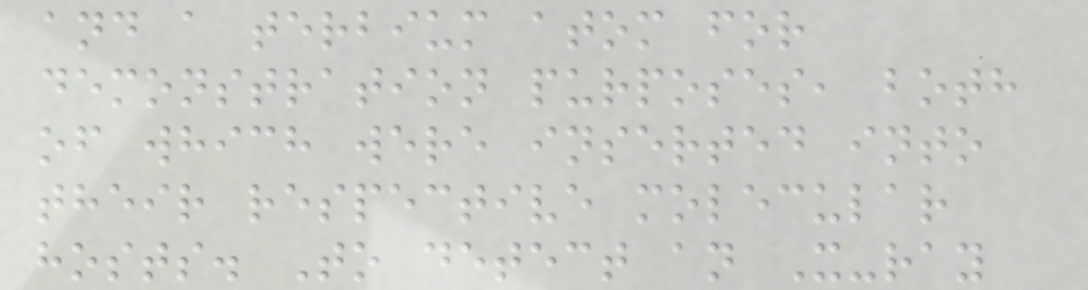and a terbium atom for
demonstration purposes, both
of which were inserted into
their respective molecular
hosts. To detect an X-ray
